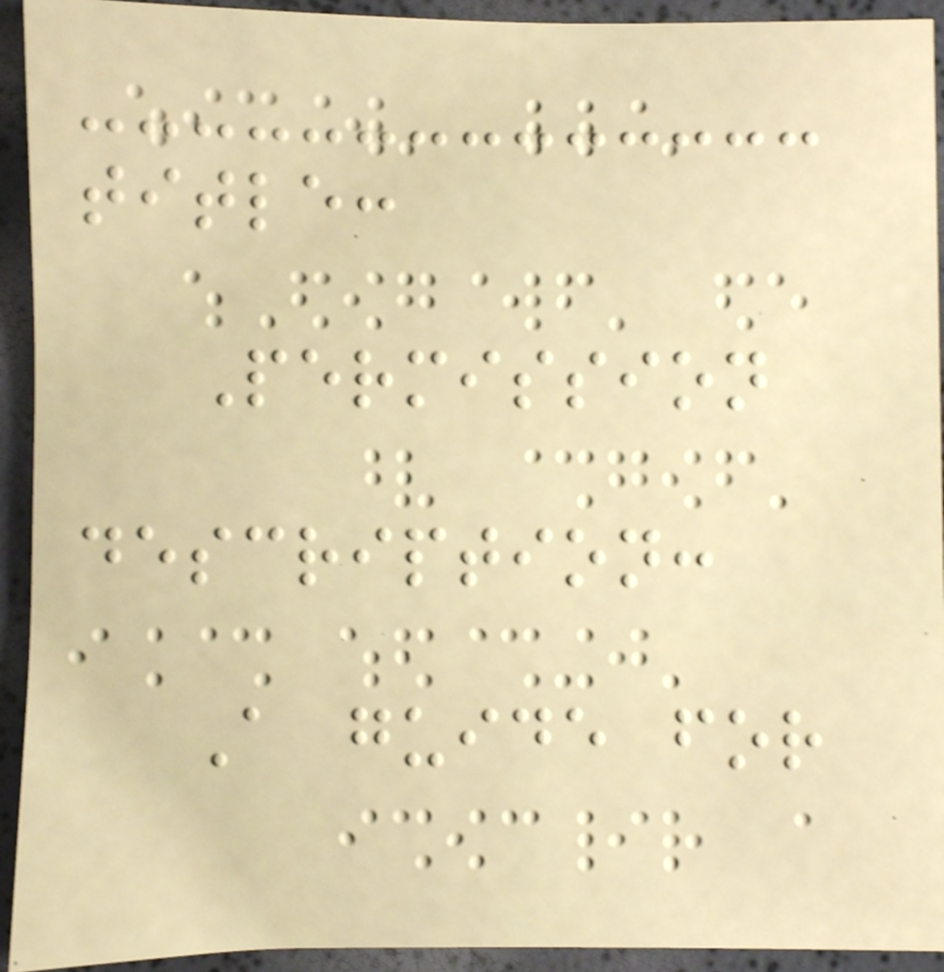title:
Permission
description:
A guide for
